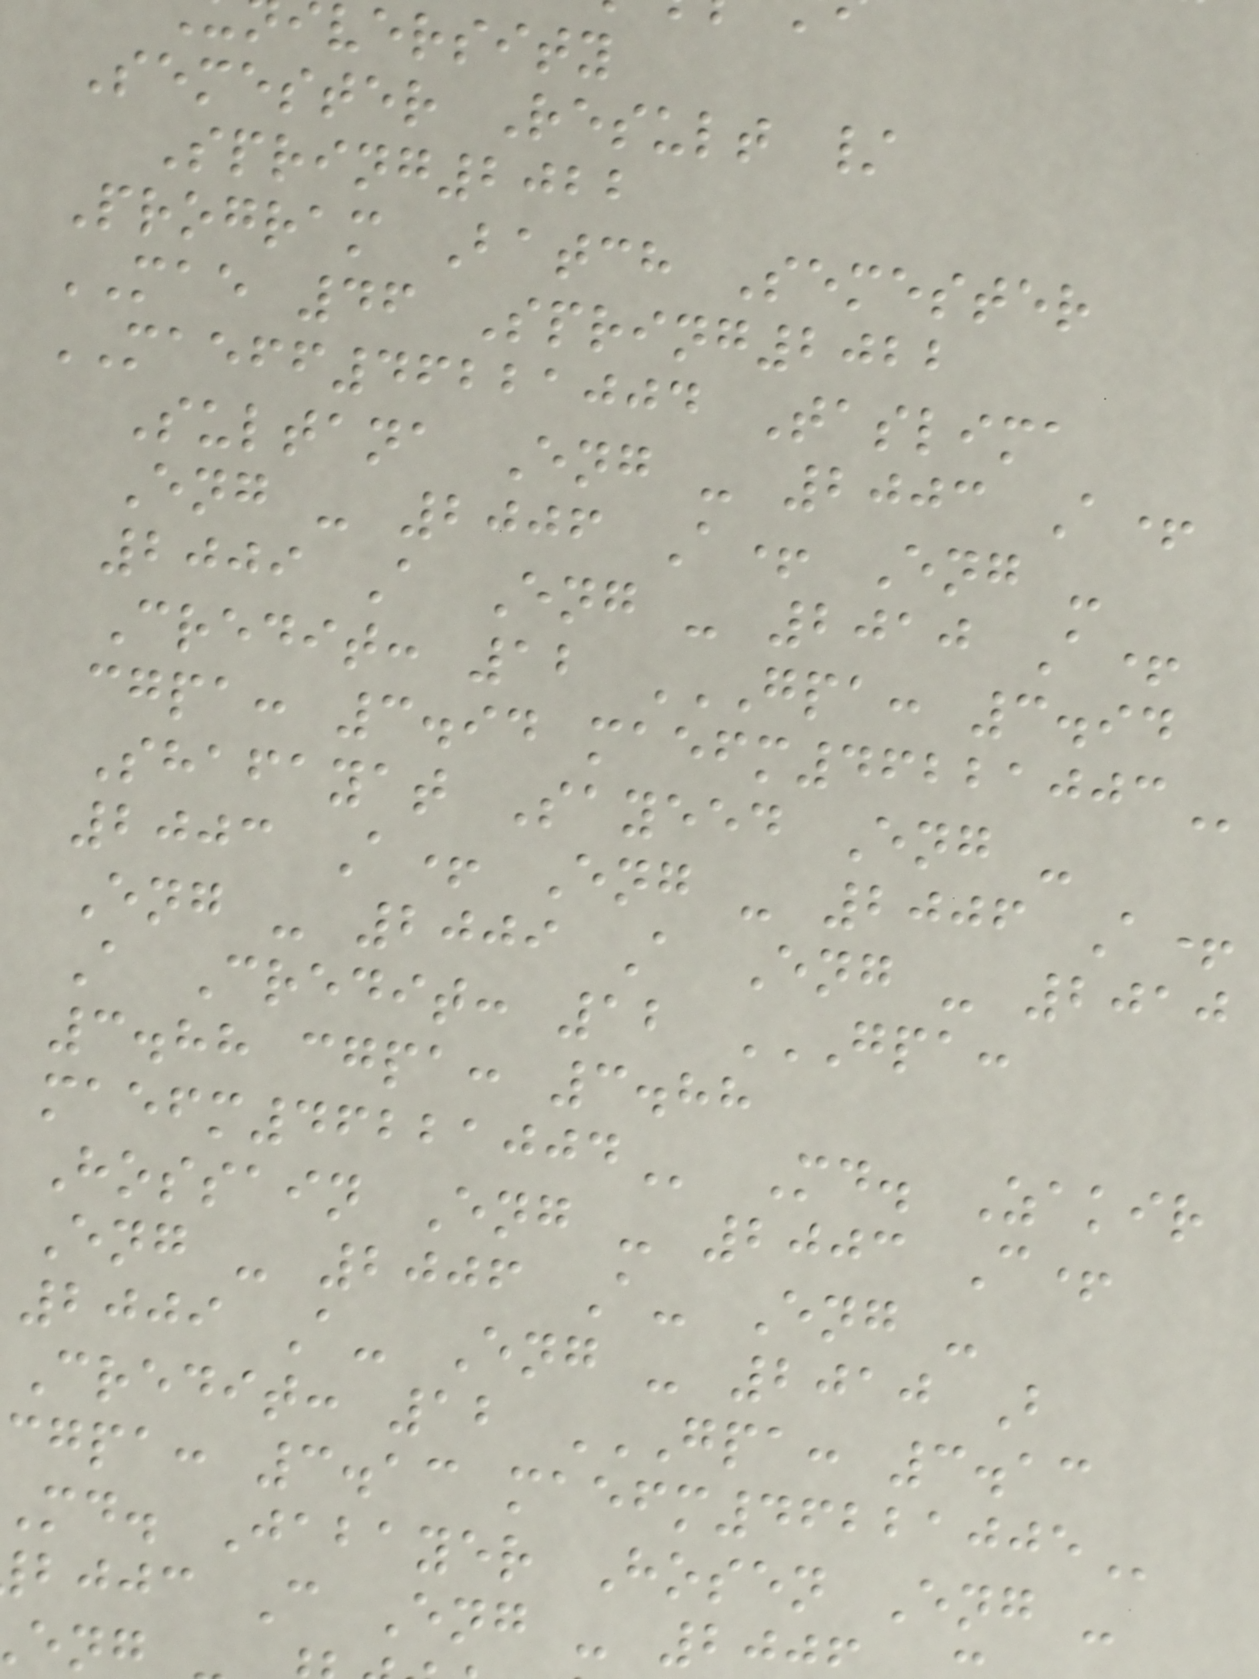versity
Semester Result /
Spring2022
Program Batch Semester
MAE 46 Spring2022
MAEFF46221004 Taslima
Sultana Eng - 2003 A+
Eng - 2006 A+ Eng -
2009 A Eng - 2010 A+
Credit: 12 GPA: 3.94
cgpa: 3.94
Shafayat Sayeed Eng -
2003 A+ Eng - 2006 A+
Eng - 2009 A Eng - 2010
A Credit: 12 GPA:
3.88 cgpa: 3.88
Md. Zakir
Hossain Eng - 2003 C+
Eng - 2006 A- Eng -
2009 A- Eng - 2010 B
Credit: 12 GPA: 3.13
cgpa: 3.13
md. Jabayer Hosen Eng -
bjjc C Eng - 20
